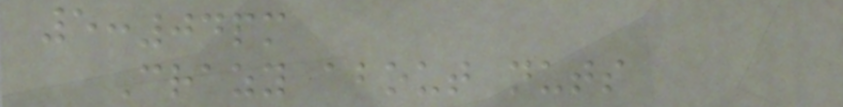5:04pm
Crazy about nuts
